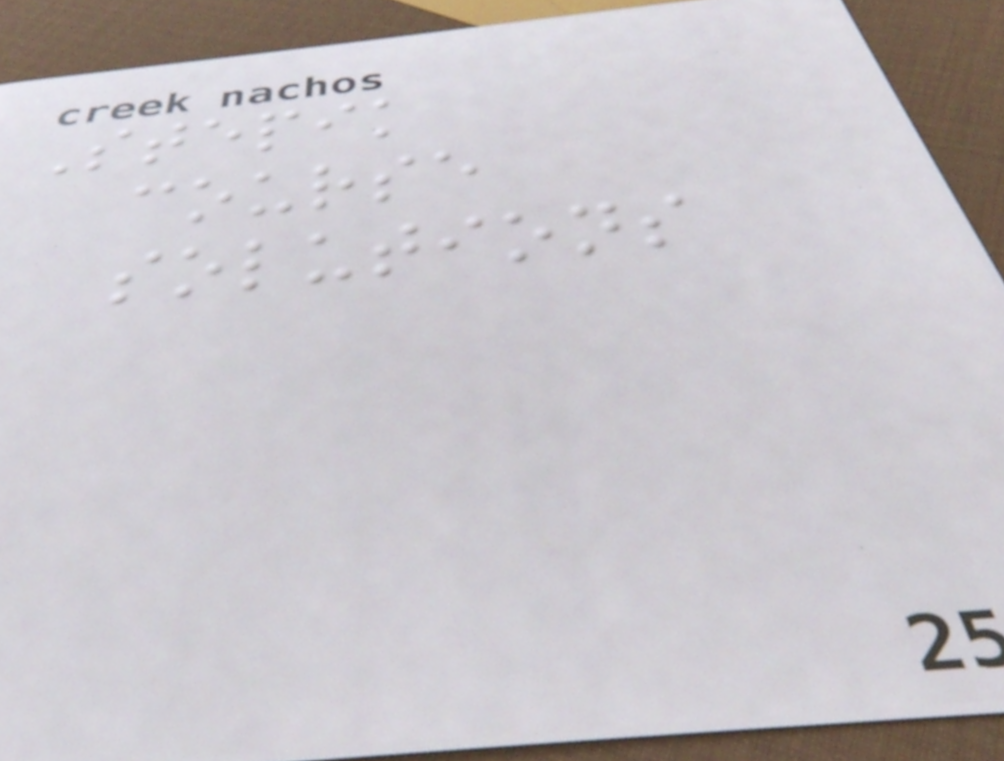Stepik
course
solutions
